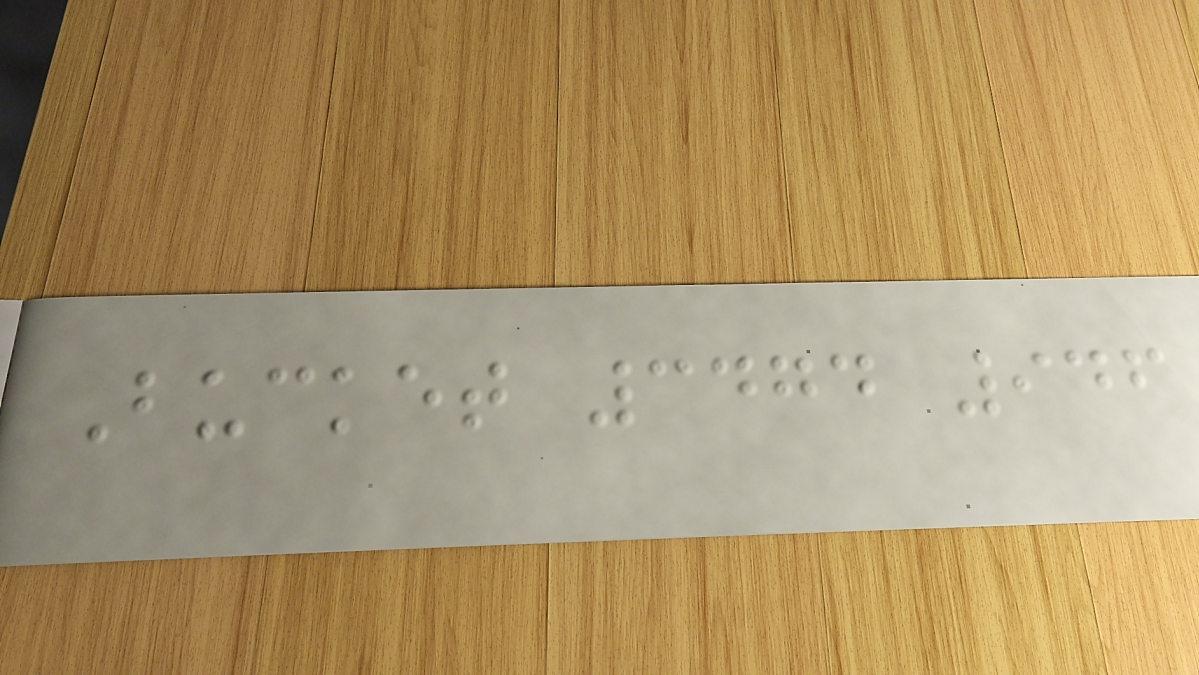Bucket 3474 946
